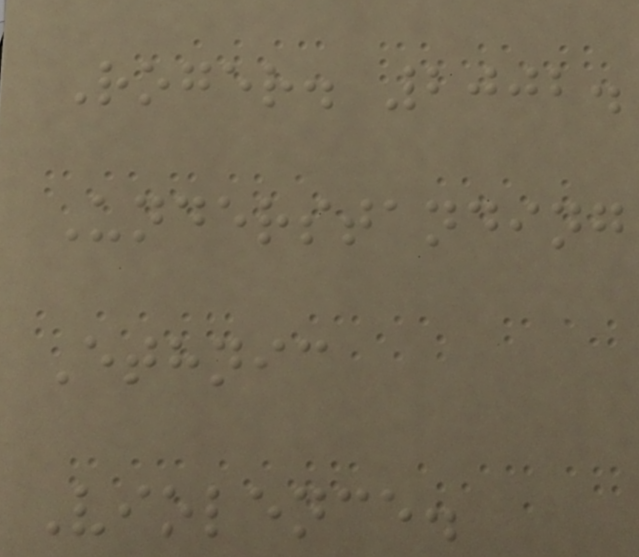Roger. 2002.
Understanding
Ethnic
Violence.
